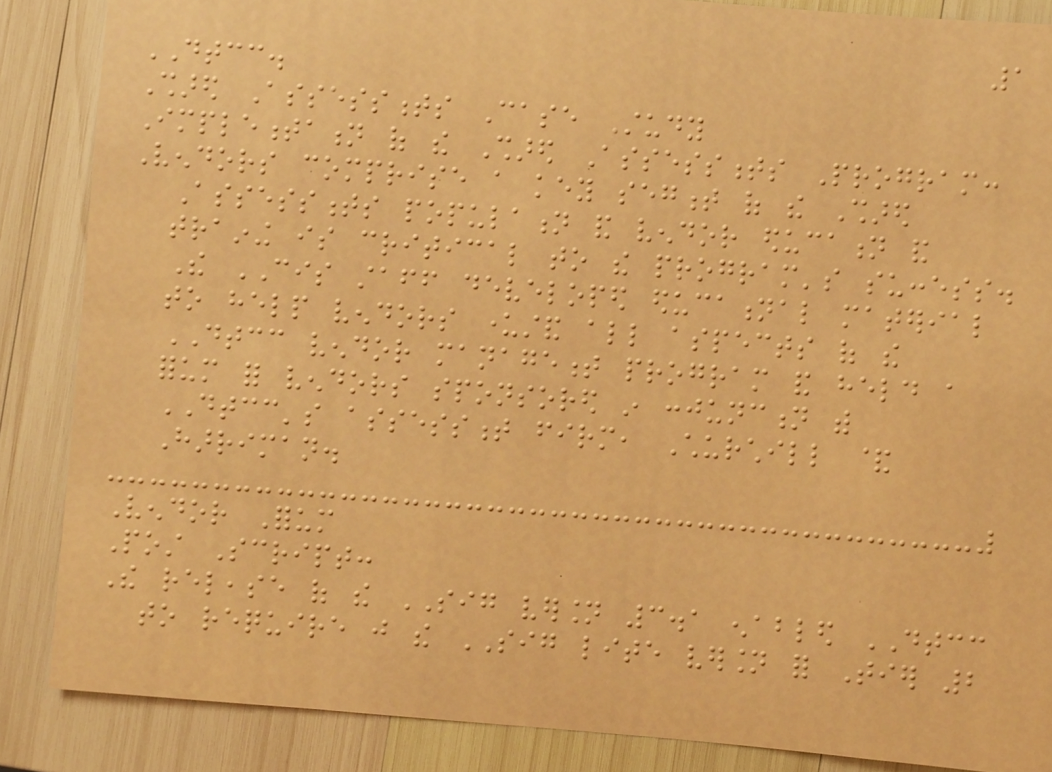1
DTCC.
Shared Assessments Case Study
Implementation of the Shared Assessments Program:
Vendors comprise a key segment of the Shared
Assessments population and vendor education and
training is critical to the program's success.
The CIS staff developed educational material
to help vendors understand all aspects of the
DTCC vendor management program and held a
forum for vendors sponsored in conjunction with
DTCC's assessment firm, Churchill &
Harriman.
Vendor Forum
Post Script:
The release of the SIG version 3.1 enabled DTCC
to require just the SIG lite version for Tier 2
